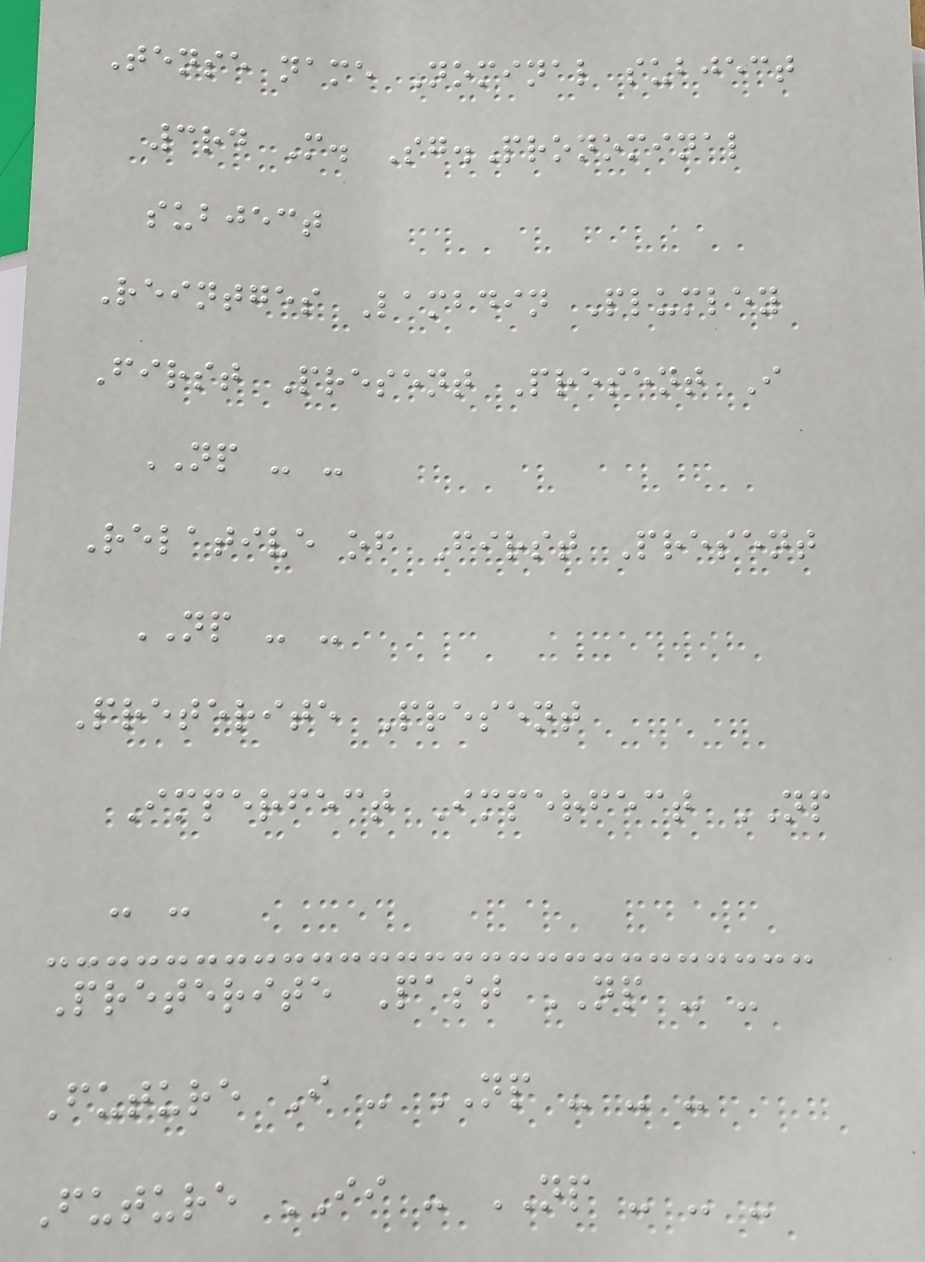Tense name Nominal subject
3rd M. Sg.Pronominal
subject
Reintges Lambdin Plumley
First Present Present I
NP - -
Relative of First Present
NP - -
Preterite Present
Imperfect Imperfect NP
- -
Preterite Past NP - -
Future I - NP - - -
Future II - NP - - -
